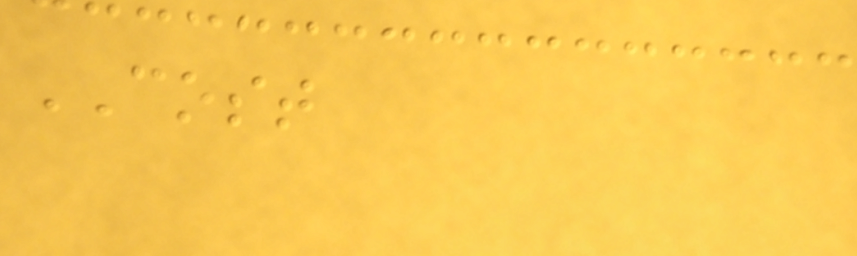COST
